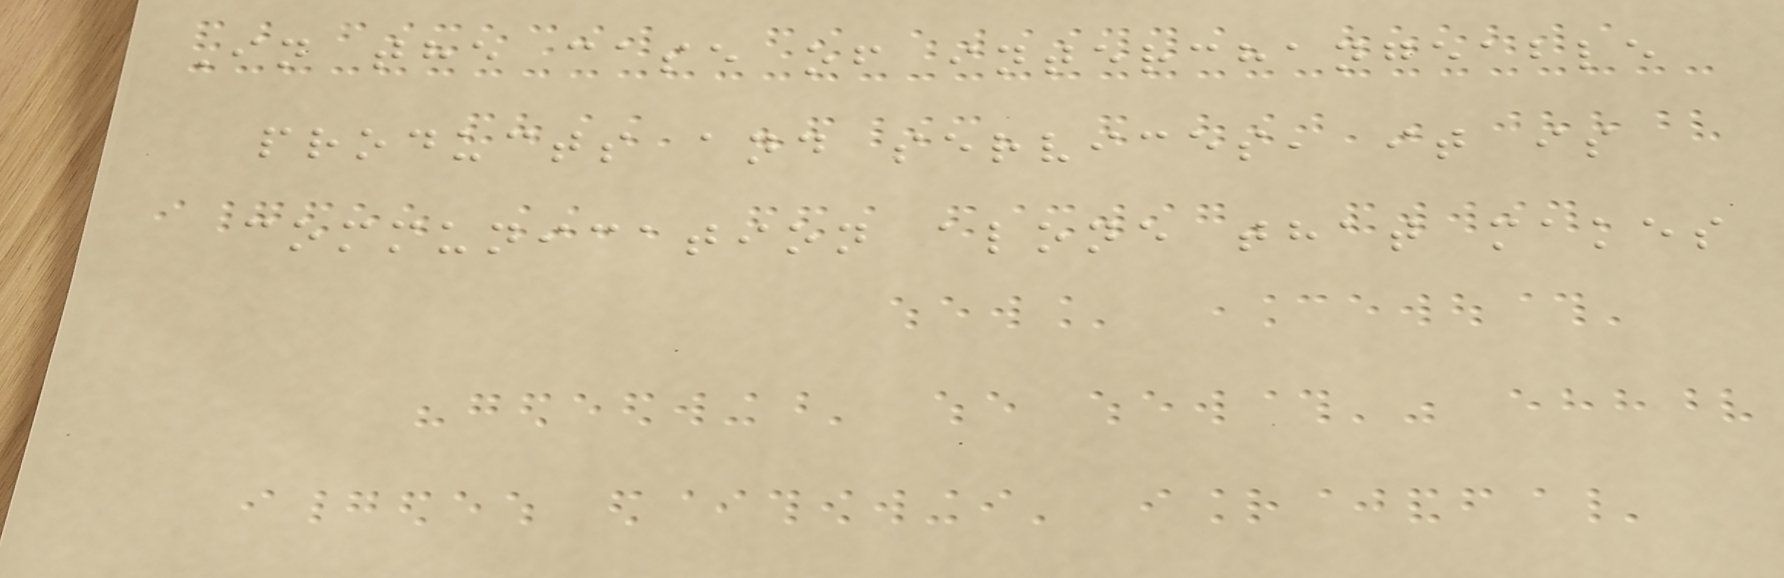In the case of interchangeable
products and services, it is
communication alone that makes
